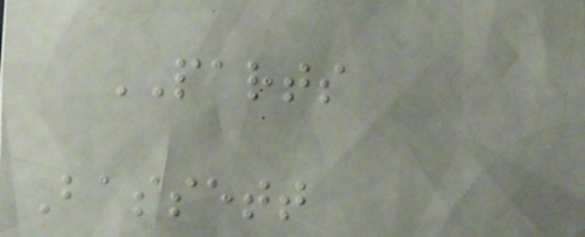PARTS
Bassett
